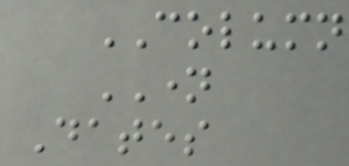COLUMN
NAME
Dates
